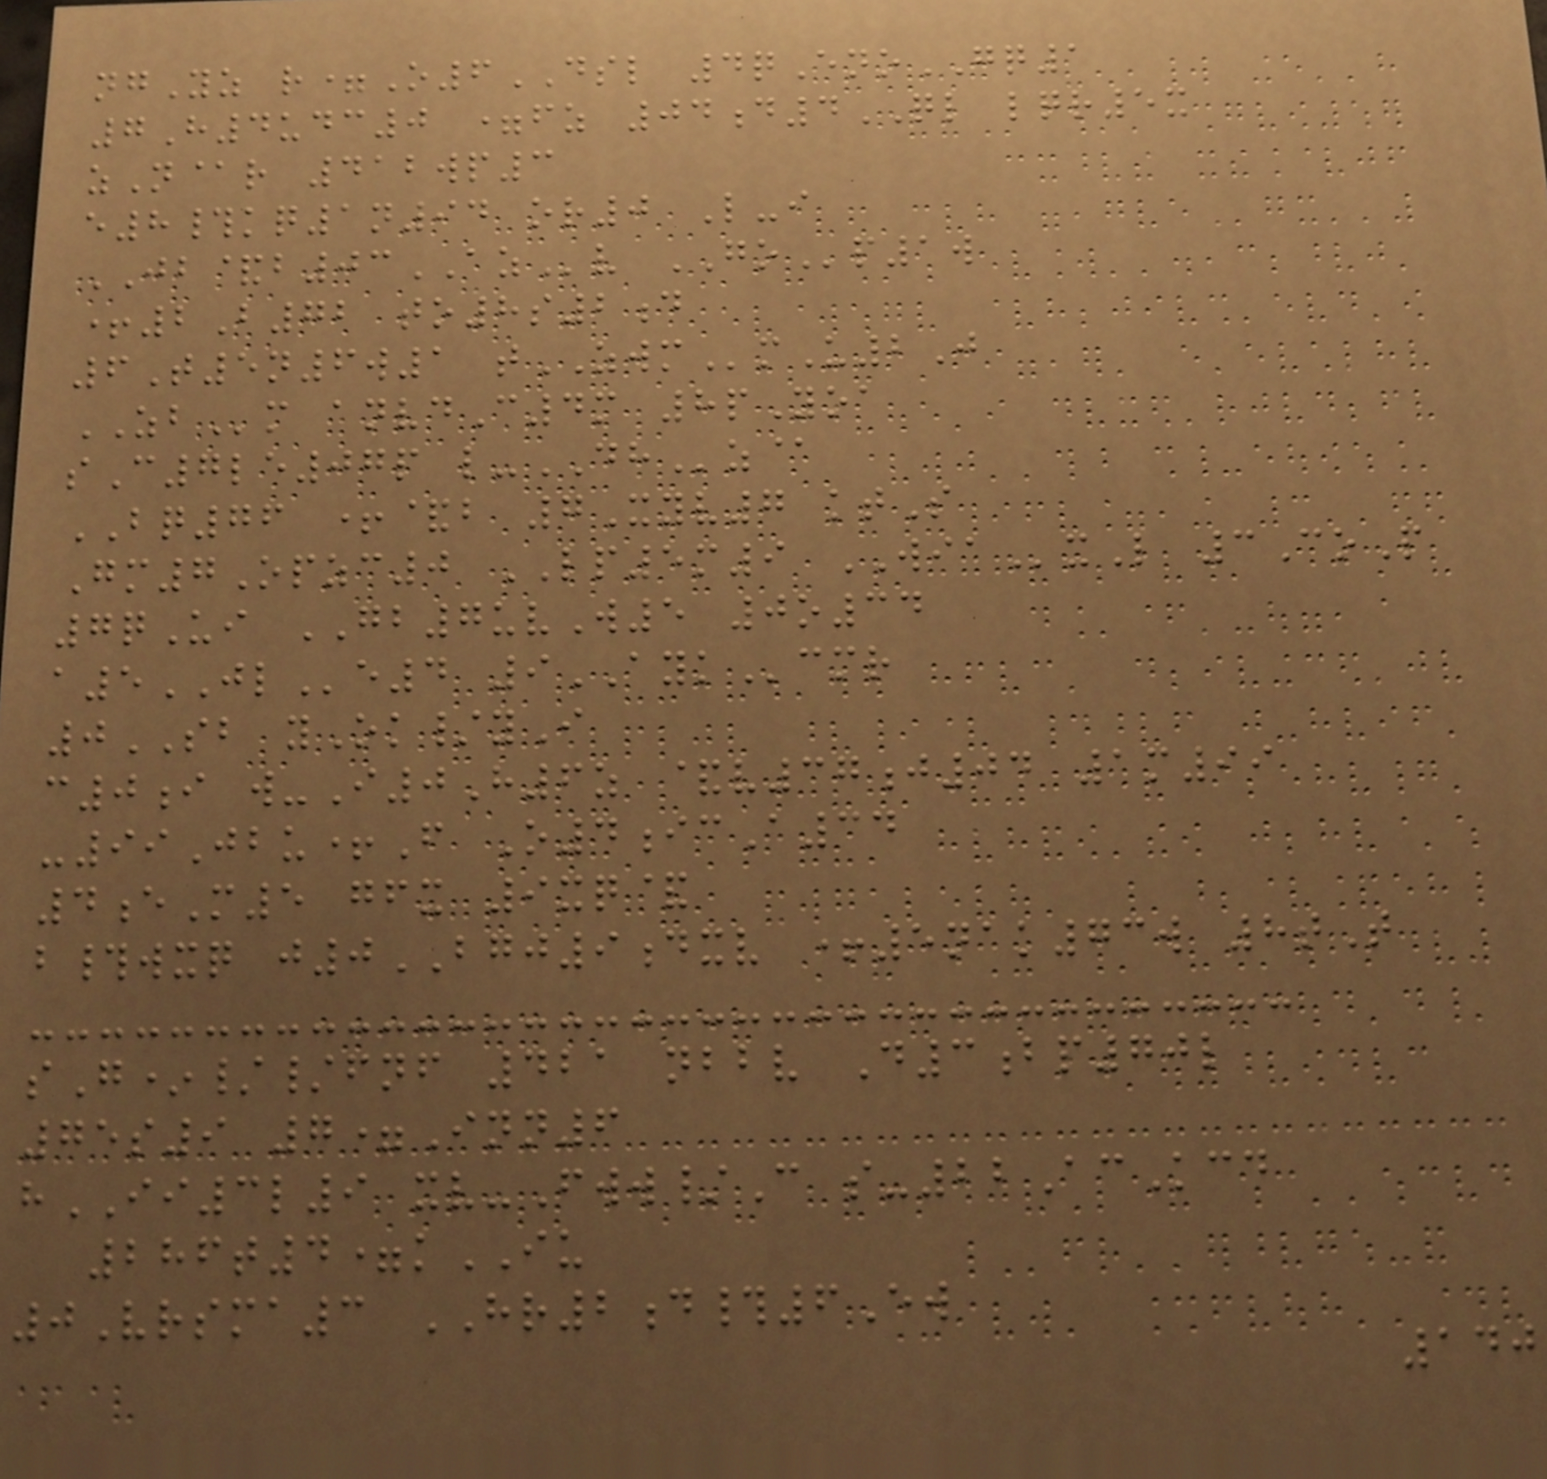ngYz r=O6DSL 4qEnoGQ1
7H4udc0 =fz 04d4QL lqr5x
zN@r 412wp3
e8#kq1n94 or0 L-i
JB&b03AZv GOp1w
+2B72 to8s2d
6T5n6w1 tZWMmU2J
ZBm anvdC4m 8pYoa
sC7le07p l-DHz@
BQ76 +&b 7Xyv7 ktS
Gm7Opzc0 LP5m9 WIAxL 3CoP
7qUi GB7uvW5 0o34
a5JLe4 9AYKcmr
0SB yOk/yI
c0i w-I0H6z &v37j04 1m99
-99Jbu+F O4icA34
4eM5 gfx 9xq&
b#wxq j0BGJ9dxv +5nak73w 8tT
sG*//fnf 421 nbbv D3bp70l
75s9 7=Inn6
hII3l9 xv-Fww/C s-22AcKcd
286t4=kIU
0Vrsma3 HR2d#6Ew
140
